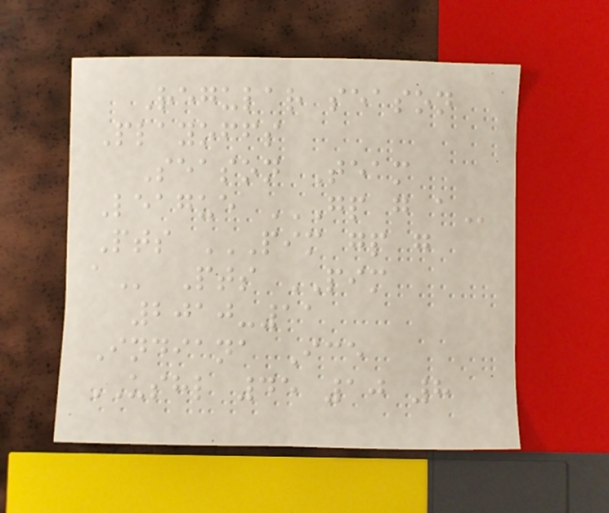Regular season
Playoffs
Season Team
League GP G A
Pts PIM GP G
A Pts PIM
2010-11
Indiana Ice
USHL 45 10 8
